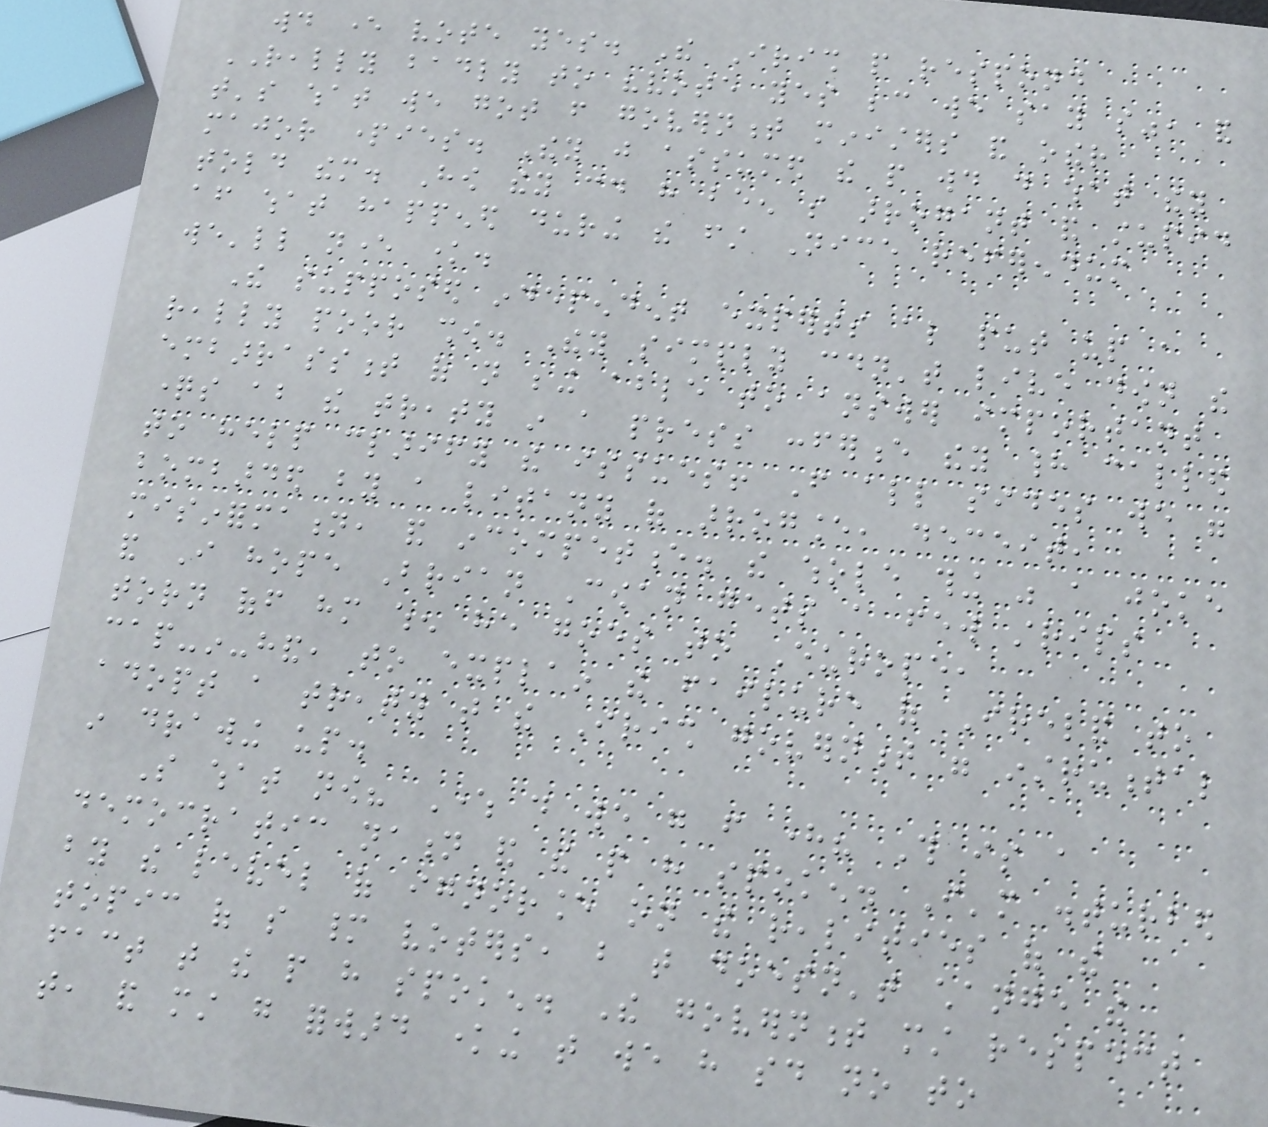would ever vote yes. The Irish people respond
REALLY badly to "vote yes because we say so", and
that's what we got from government ministers and other
major parties. They just assumed the people would do what they
told them. How they could have been so arrogant and stupid
after what happened during the first Nice referendum
we'll never know.
The supposed independent experts also put up a
really poor show. They simply couldn't live down the
embarrassment of not being able to answer important
questions about the treaty in a press conference they had called
to help clarify the issues! From all sides we were
bombarded by a litany of arrogance, deceit,
misinformation, and incompetence. the whole thing was a joke
and I hope Brian Cowan gets a few strips
torn off him when he goes to Europe,
cap-in-hand, to explain the failure of Ireland to
adopt a treaty that the Irish government were instrumental
in drawing up.
So what now? Where do we go from here? This is a
democratic nation and the people have spoken. I'm disturbed
by the level of ignorance on the realities of the
topic of so many voters, but that doesn't change the
fact that the people have spoken. The government must respect
that, and must go forward knowing that we have said no to
